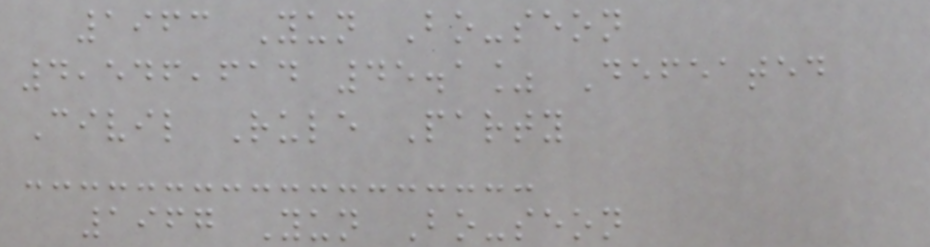1963 Yun Bo-seon
4,546,614 45.1% Defeated
Civil Rule Party
1967 Yun Bo-seon
